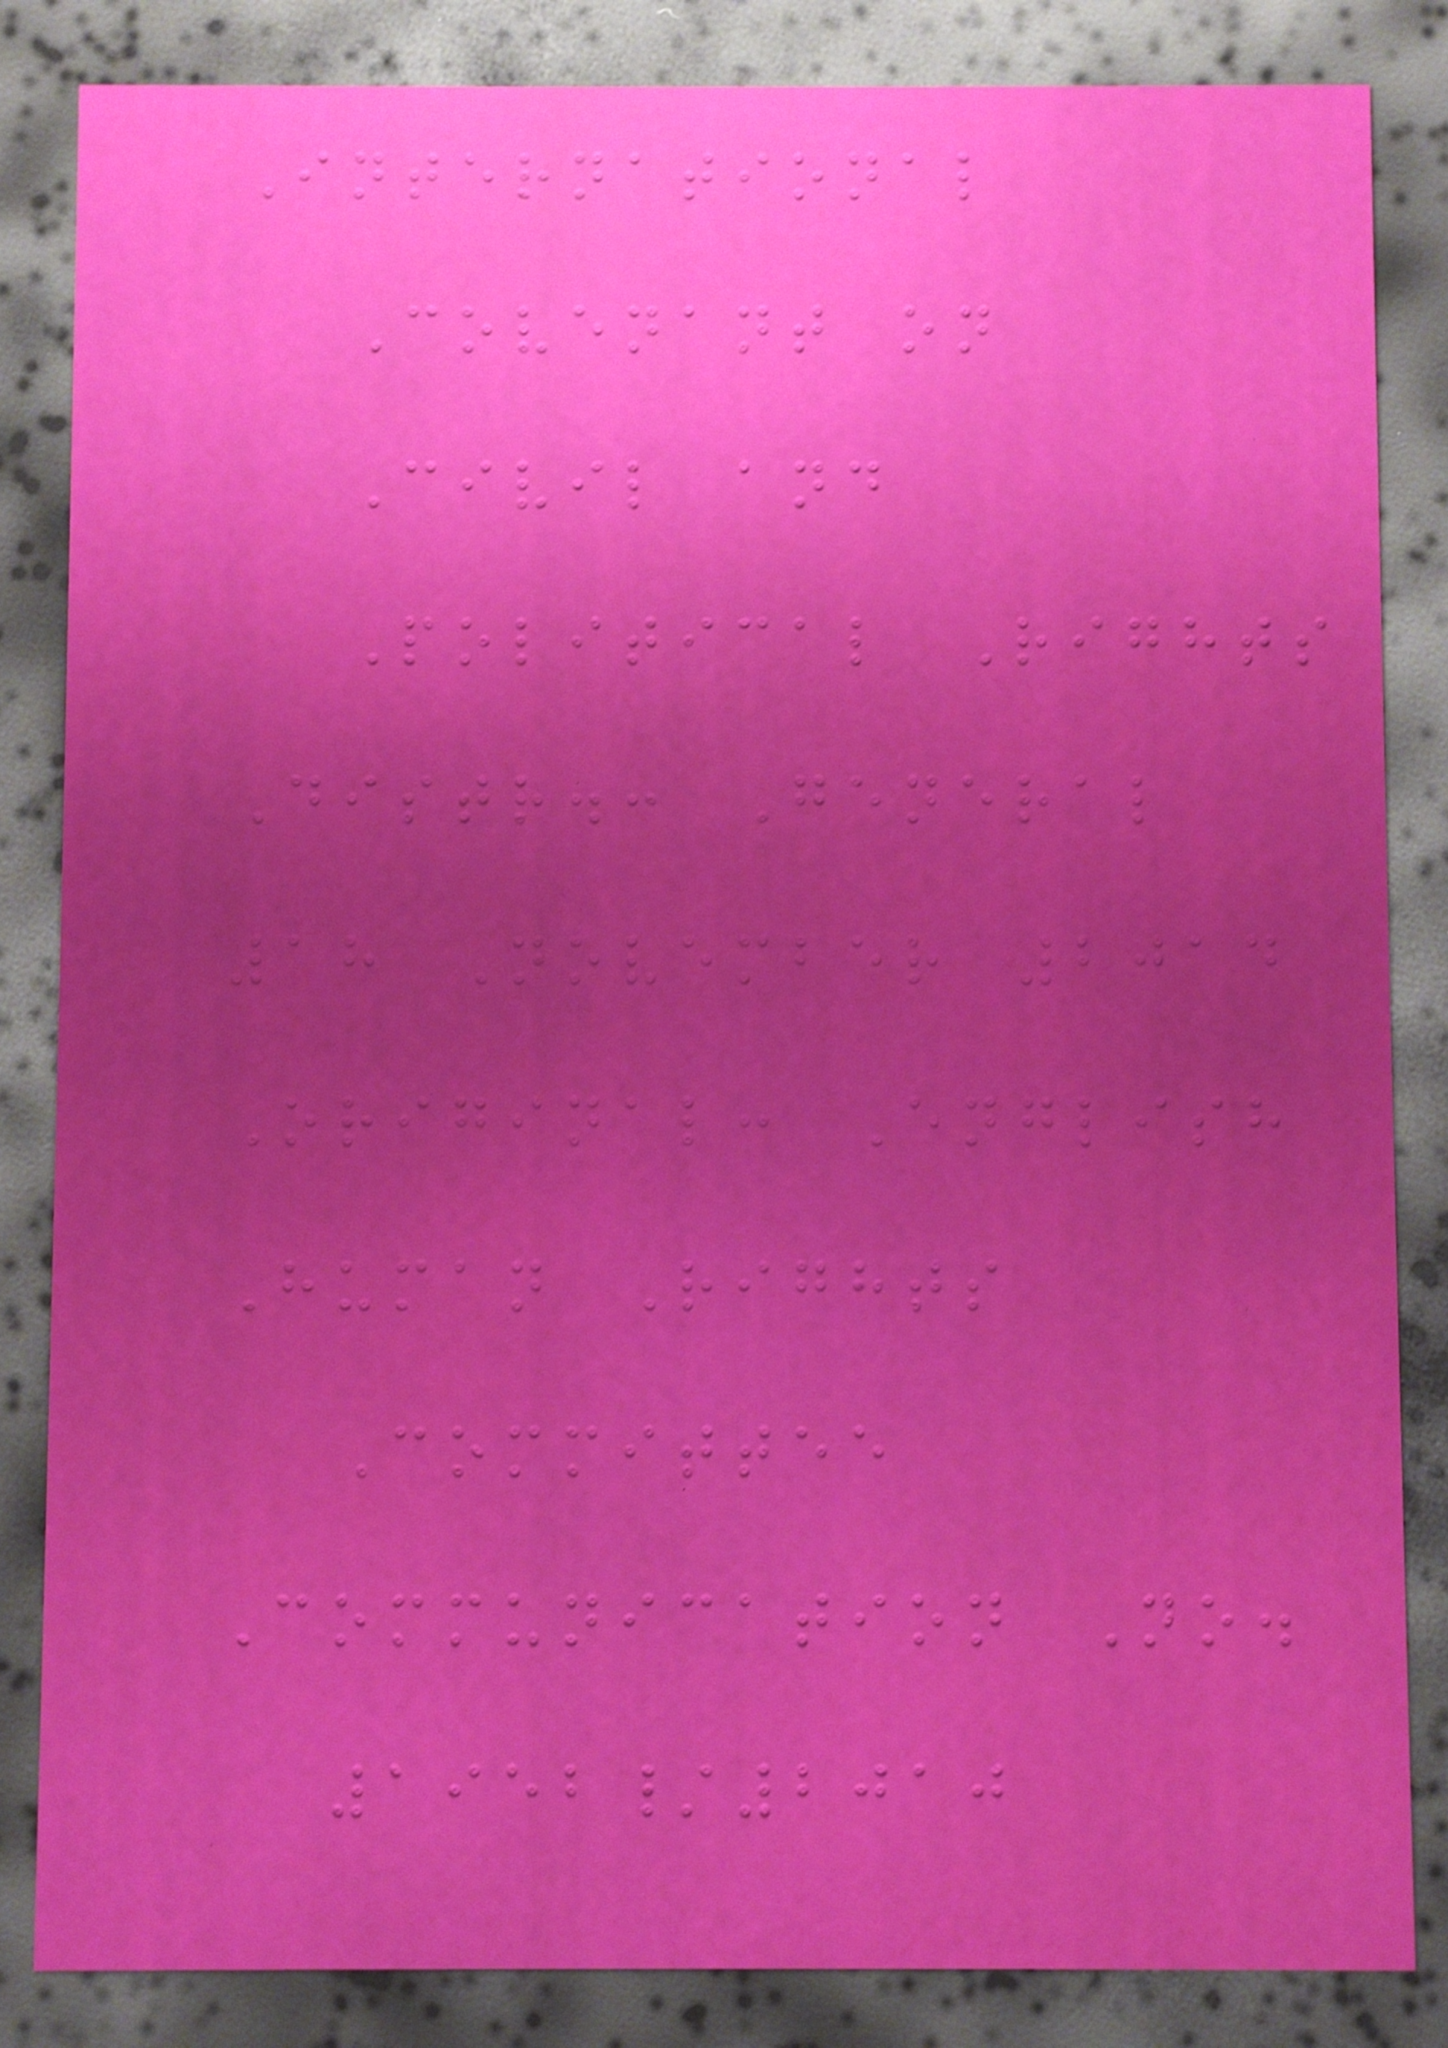International
Covenant on
Civil and
Political Rights
Distr.: General
18 November 2014
Original: English
Human Rights
Committee
Communication No.
1952/2010
